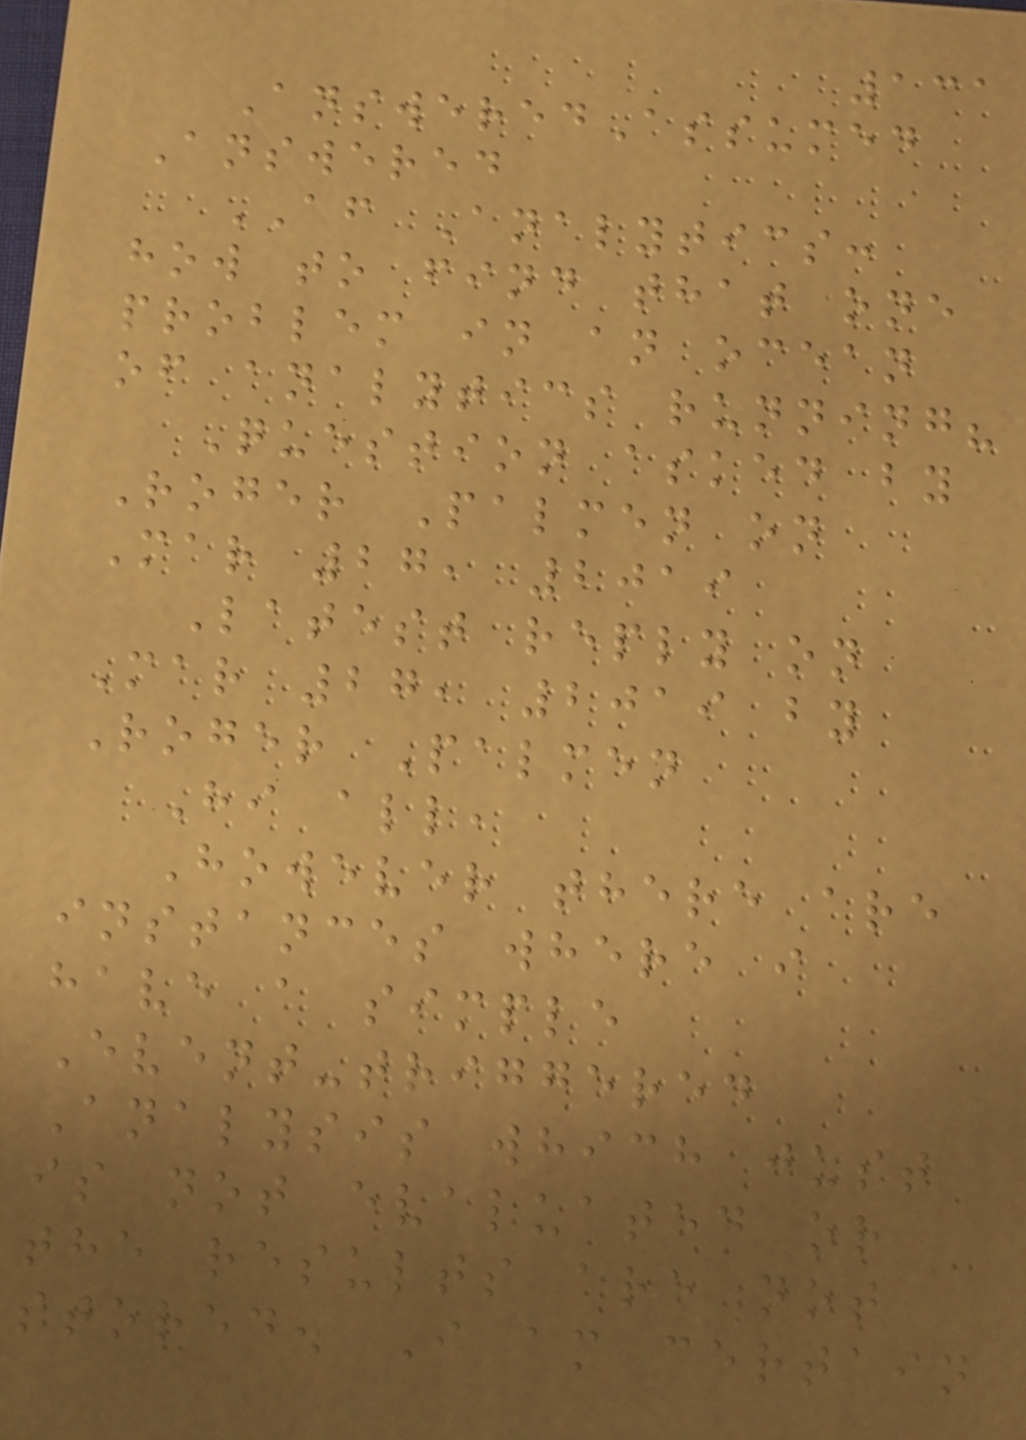131
AnsweredAssumed
Answered
AF Analytics:
how to find that one
problem in an ocean
of analytics running?
Question asked by
Roger Palmen on
Mar 27, 2019
Latest reply on
Mar 27, 2019 by
Roger Palmen
Hi all,
However there are
instances where i
have a simple
Event-triggered
Analysis which just
is not evaluated or
the results are not
stored. I am certain
